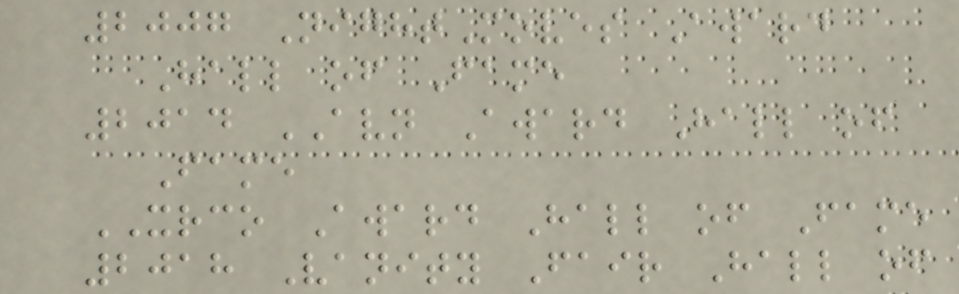2007 NightMoves Award
Hall of Fame
2014 AVN Award Hall of
Fame
XRCO Award Hall of Fame
2018 Vanity Fair Hall of
